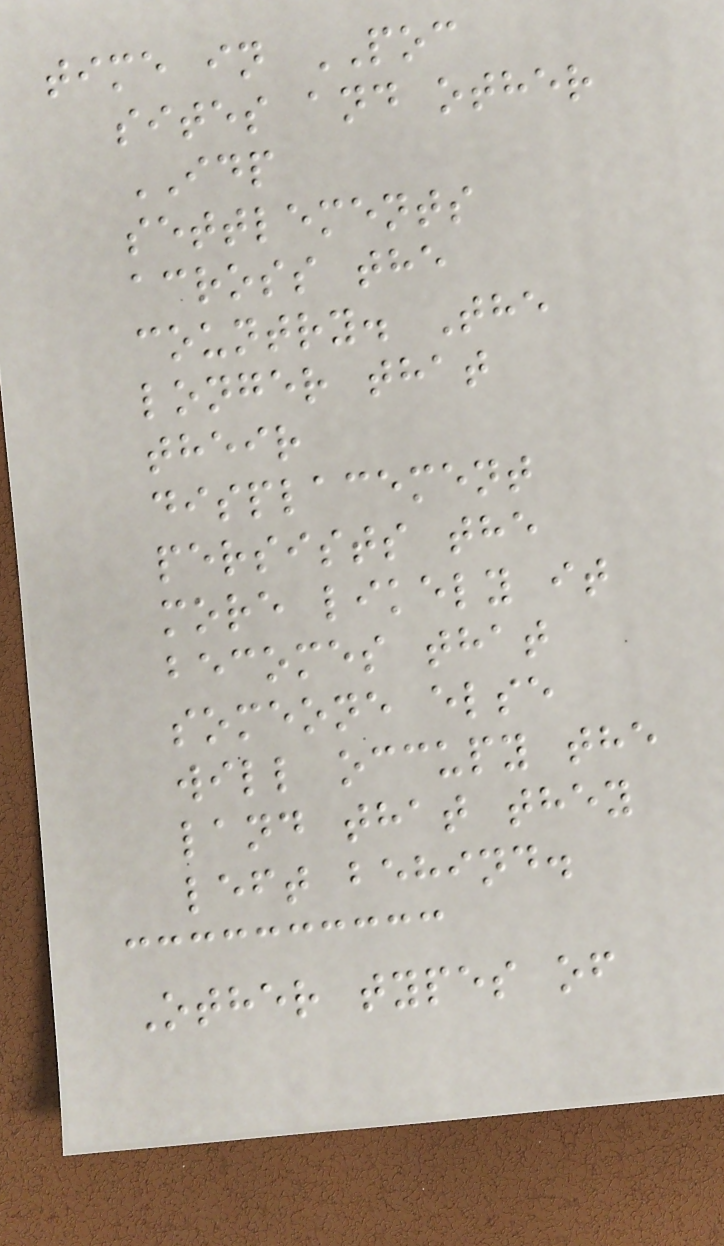time in POC
sites and other
IDP
settlements
across the
country. The
longer that
their
displacement
persists the
more likely it
becomes that
someone else
will occupy the
land that they
left behind.
Other types of
